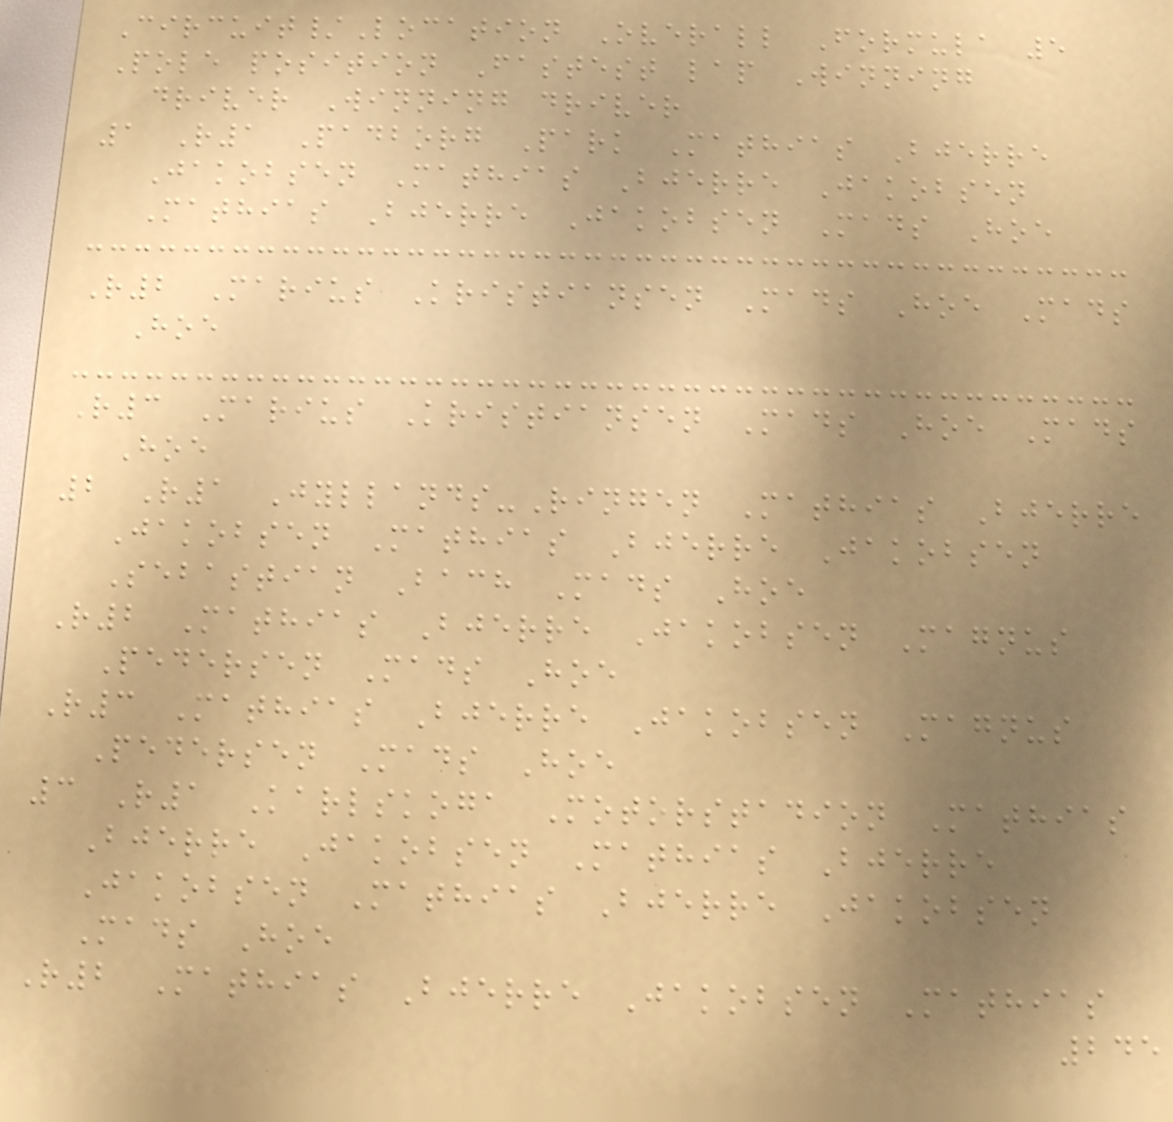Circuit/Location Overall Formula 5
Pole position Fastest lap Winning
driver Winning driver
1 R1 Padborg Park Mathias Bjerre
Jakobsen Mathias Bjerre Jakobsen
Mathias Bjerre Jakobsen Mads Hoe
R2 Marius Kristiansen Mads Hoe Mads
Hoe
R3 Marius Kristiansen Mads Hoe Mads
Hoe
2 R1 Jyllands-Ringen Mathias Bjerre
Jakobsen Mathias Bjerre Jakobsen
Sebastian Bach Mads Hoe
R2 Mathias Bjerre Jakobsen Magnus
Pedersen Mads Hoe
R3 Mathias Bjerre Jakobsen Magnus
Pedersen Mads Hoe
3 R1 Karlskoga Motorstadion Mathias
Bjerre Jakobsen Mathias Bjerre
Jakobsen Mathias Bjerre Jakobsen
Mads Hoe
R2 Mathias Bjerre Jakobsen Mathias
245
